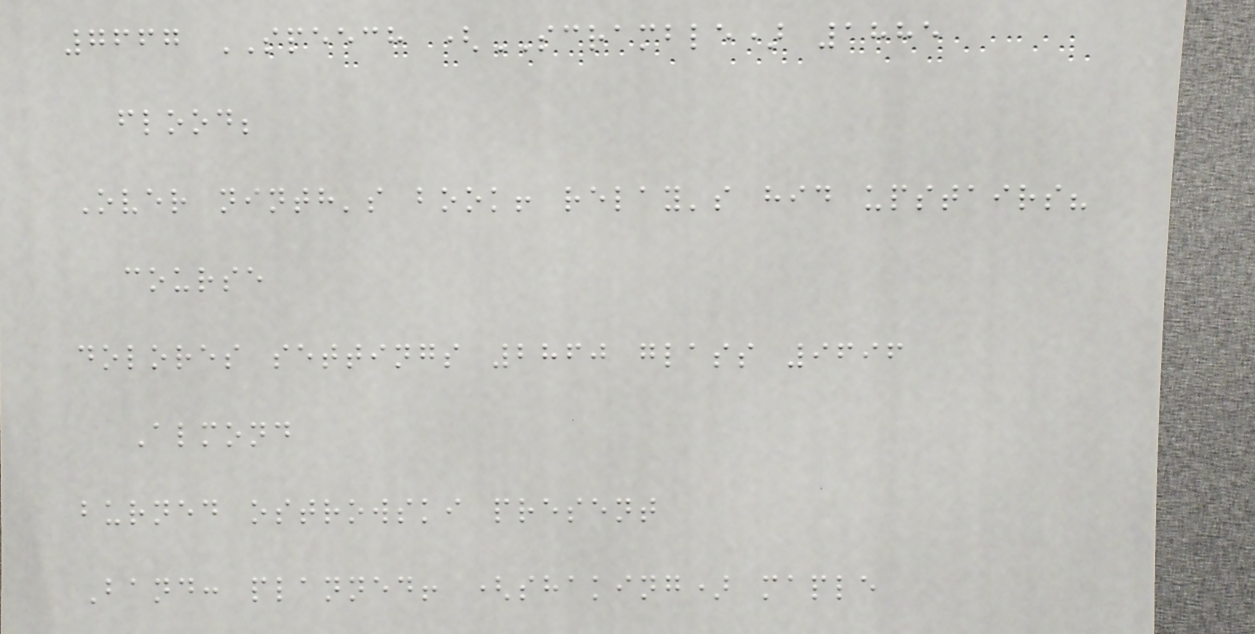7667 SPEECH (SCRAMBLE) 1885
flood;
Over ninth's book! relay's hid upstairs?
course
dolores settings 2860 glass 9696
Almond
burned ostrowski present
Band: planned! (shaking) maple
